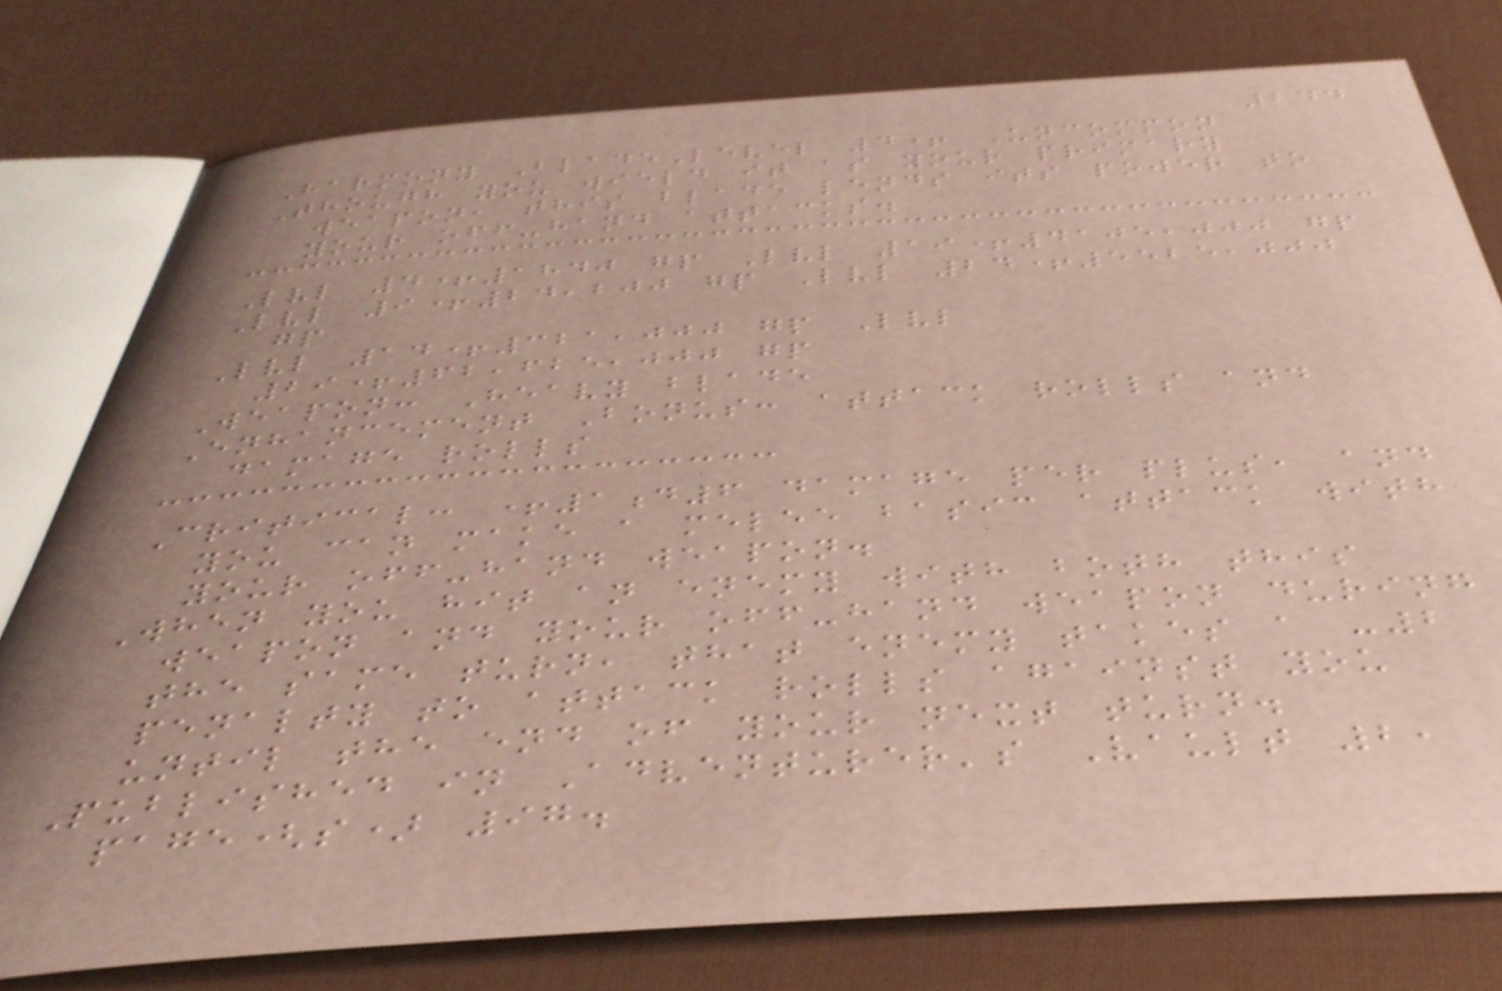244
Harmony BladeLevel 4+ Uncommon
Though you wield it as your primary
weapon, this blade lends its power to
your off-hand attacks.
Lvl 4+1840 gp Lvl 19+4105,000 gp
Lvl 9+24,200 gp Lvl 24+5525,000
gp
Lvl 14+321,000 gp Lvl
29+62,625,000 gp
Weapon: Heavy blade
Enhancement Bonus: attack rolls and
damage rolls
Critical: +1d6 damage per plus, and
you can make a melee basic attack with
your off-hand weapon.
When you hit an enemy with both this
weapon and your off-hand weapon during
the same turn, that enemy takes a -2
penalty to attack rolls against you
until the end of your next turn.
Published in Adventurer's Vault 2,
page(s) 97.
